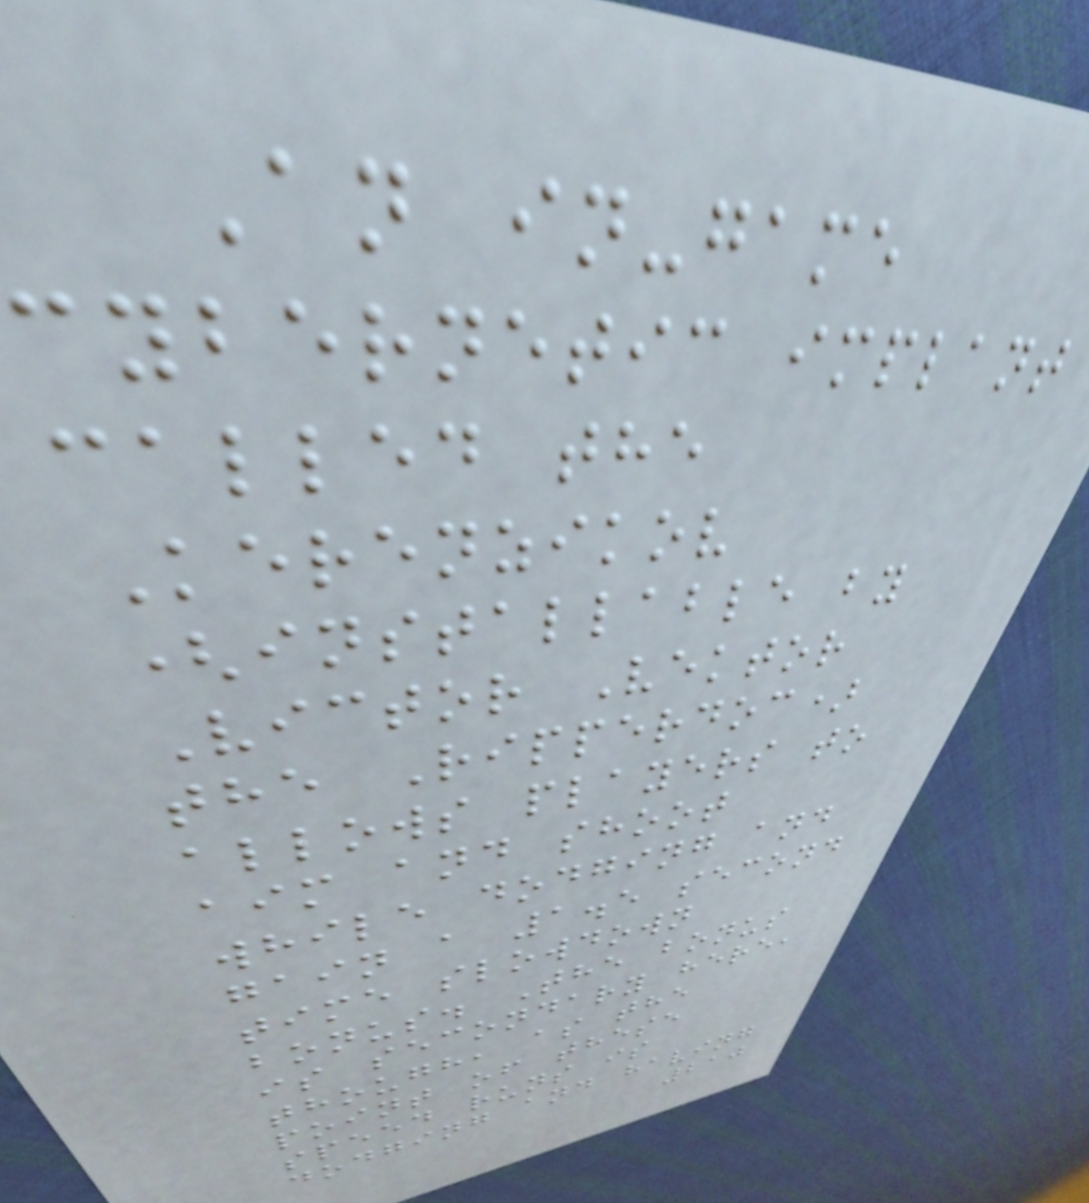An in-game
cybernetic implant
called the
Kerenzikov
(installable by
Victor Vektor
the Ripperdoc)
allows players to
aim and shoot
while dodging and
gain a 1.5 second
time slowdown
bonus. The bonus
is secondary here,
though, as the
point of these
speed runs is
dodging and having
210
